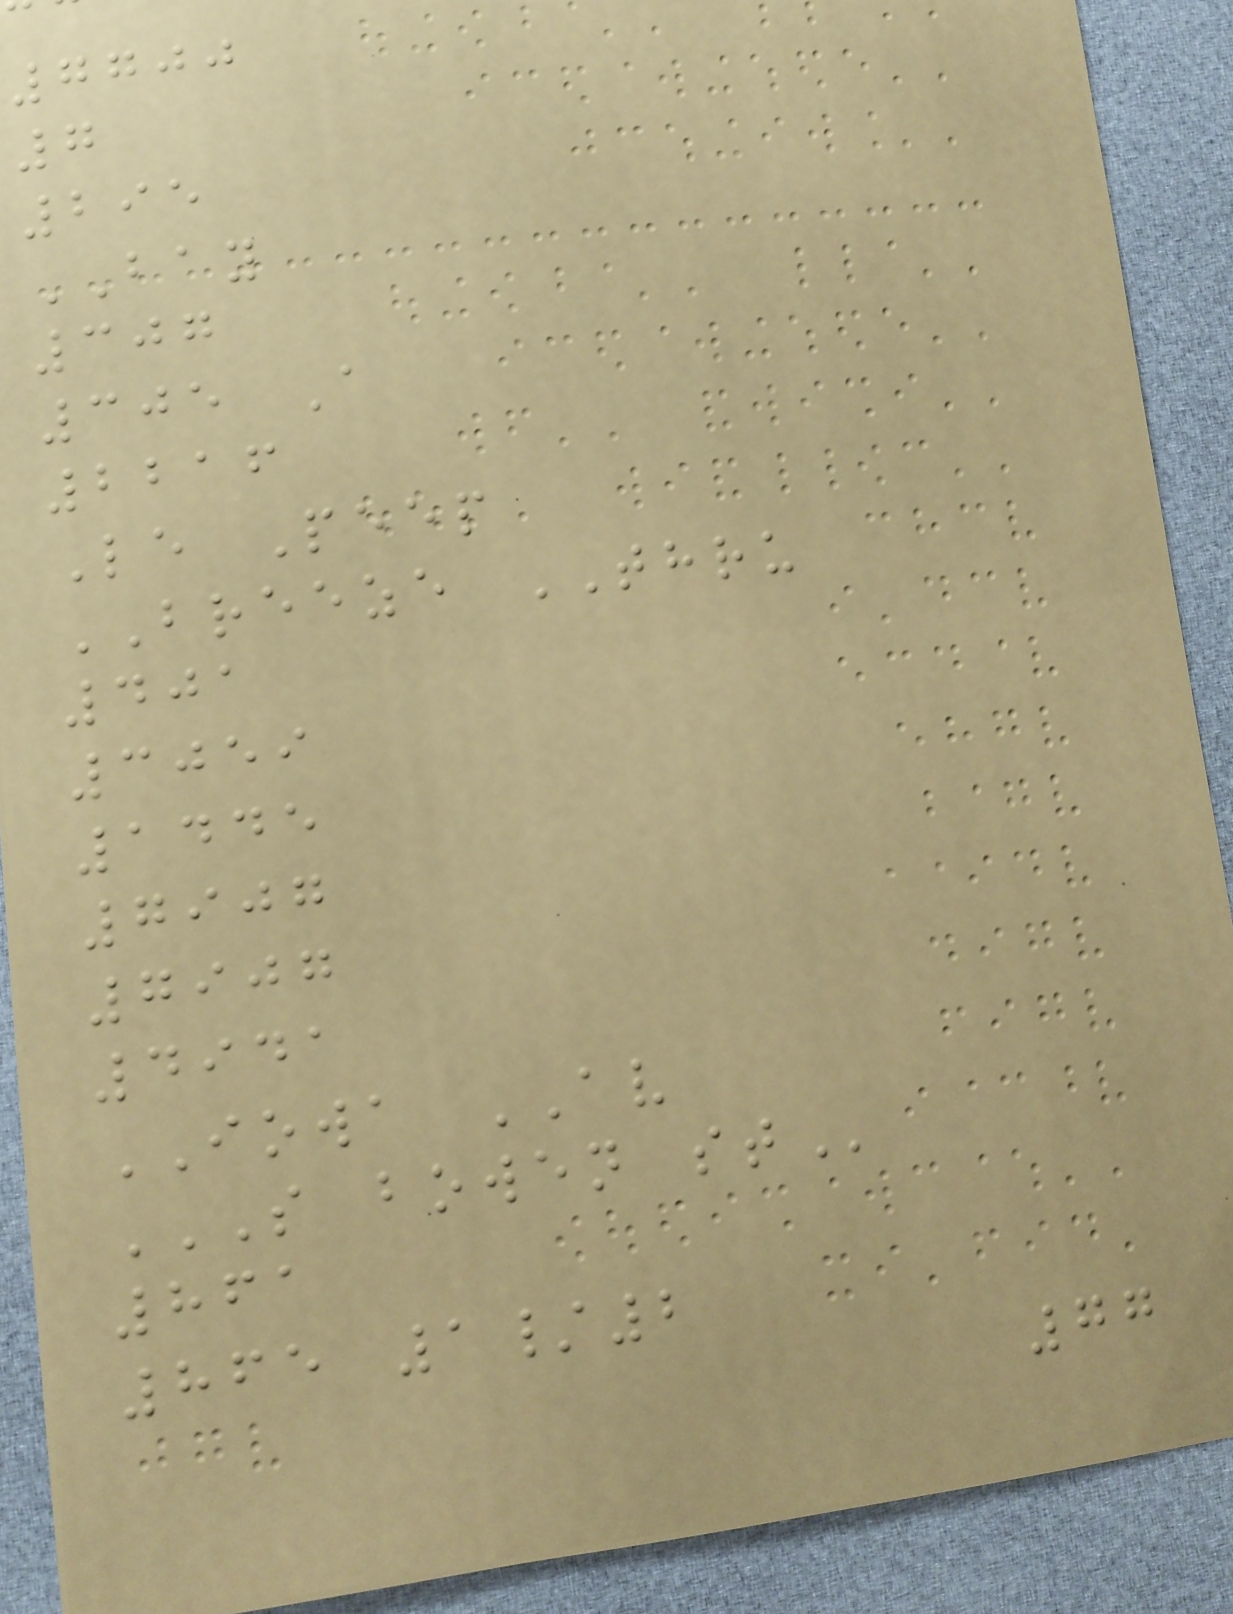7700
7
295
BAY
307
305 A
2216
Le Peep
BREEZE THRU
401
3059
1445
7907
7907
4941
IOWA AV
S BOWEN ST
861
865 1/2
77
